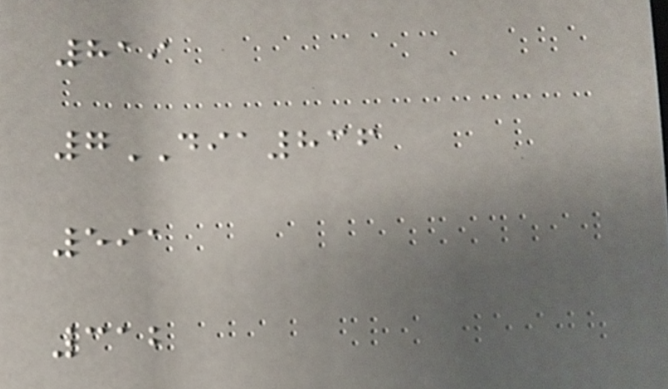819
7DIA836
591
312
